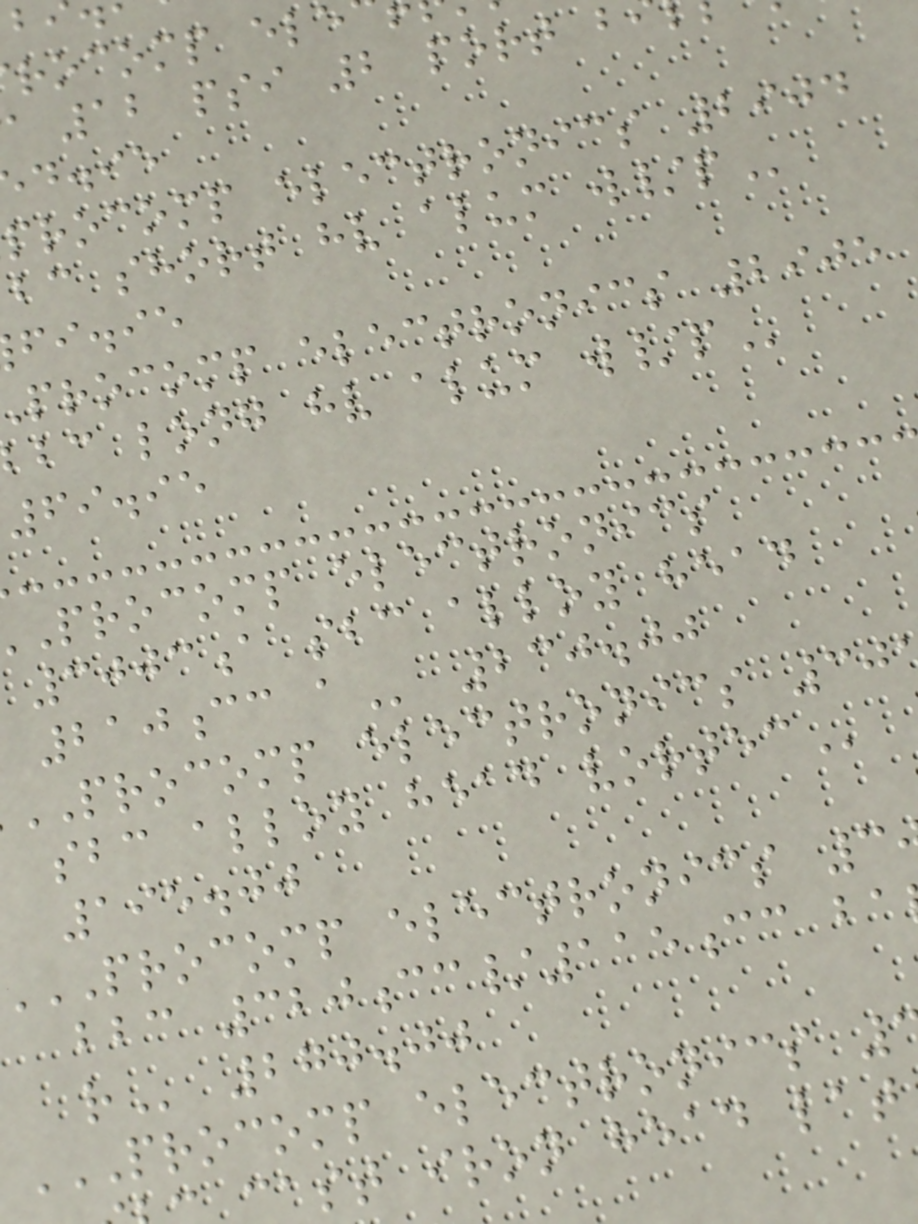12 psi 2 port
d.ie
procomp electronics 2904
bc short hv alum
fi.ie
procomp electronics 2905
bc long hv alum
69.95
procomp electronics
3003a sbc alloy head
210cc
PROCOMP electronics 30
sbc alloy head
195.00
PROCOMP electronics 3
bbc 320cc/115cc
270.00
ast iron head
